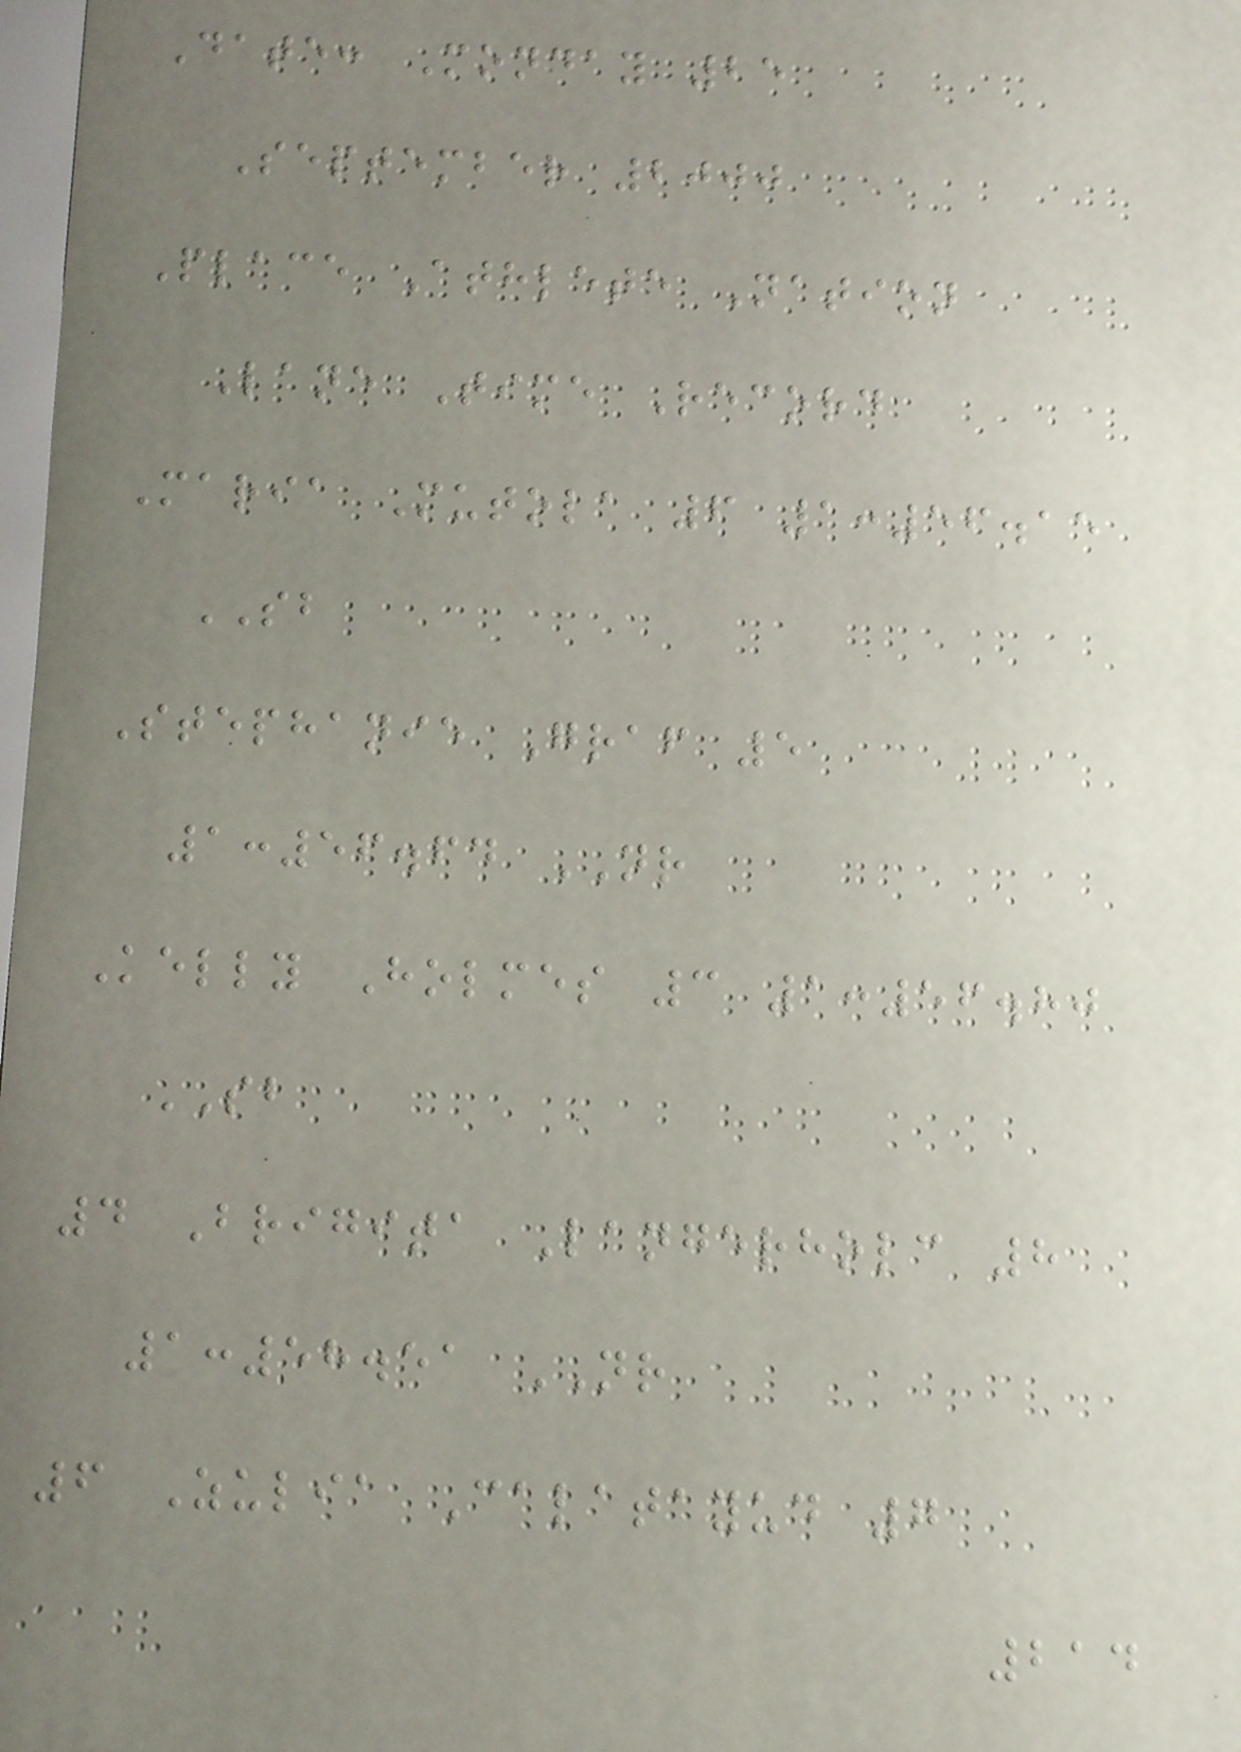Date: Monday 25
September 2000
Place Athlete Nation
Lane Time Record
Maria Mutola 6 1:56.15
SB
Stephanie Graf 5
1:56.64 NR
Kelly Holmes 3 1:56.80
SB
4 Brigita Langerholc 8
1:58.51 NR
6 Zulia Calatayud 7
214
